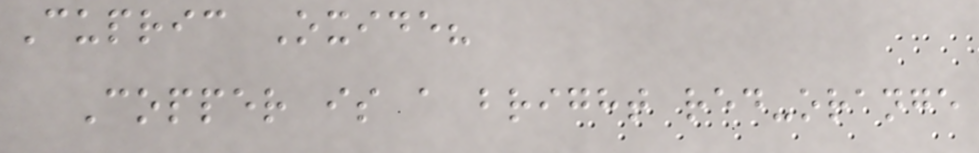Cupric Oxide?
Copper is a bright red-orange
